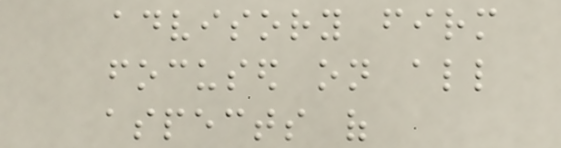advisory firm
focused on all
aspects of
